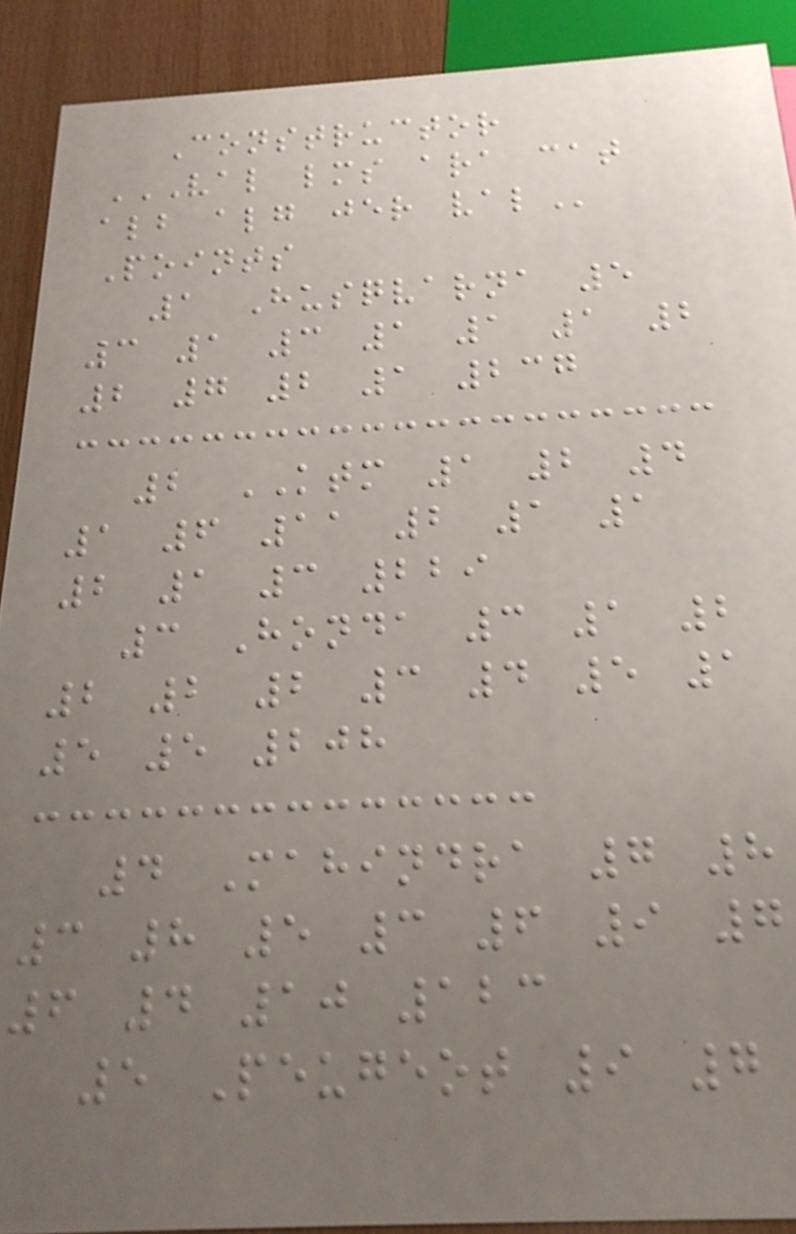Constructor
VAL LMS ARA CAT
ALB ALG JER VAL
Points
1 Husqvarna 5
3 1 3 1 1 1 2
2 7 2 1 237
2 KTM 1 2 4
1 6 11 2 1 1
2 1 3 229
3 Honda 3 1 2
2 2 2 3 4 5 1
5 5 208
4 Mahindra 7 8
3 8 5 3 6 9 7
6 4 10 123
5 Peugeot 9 7
